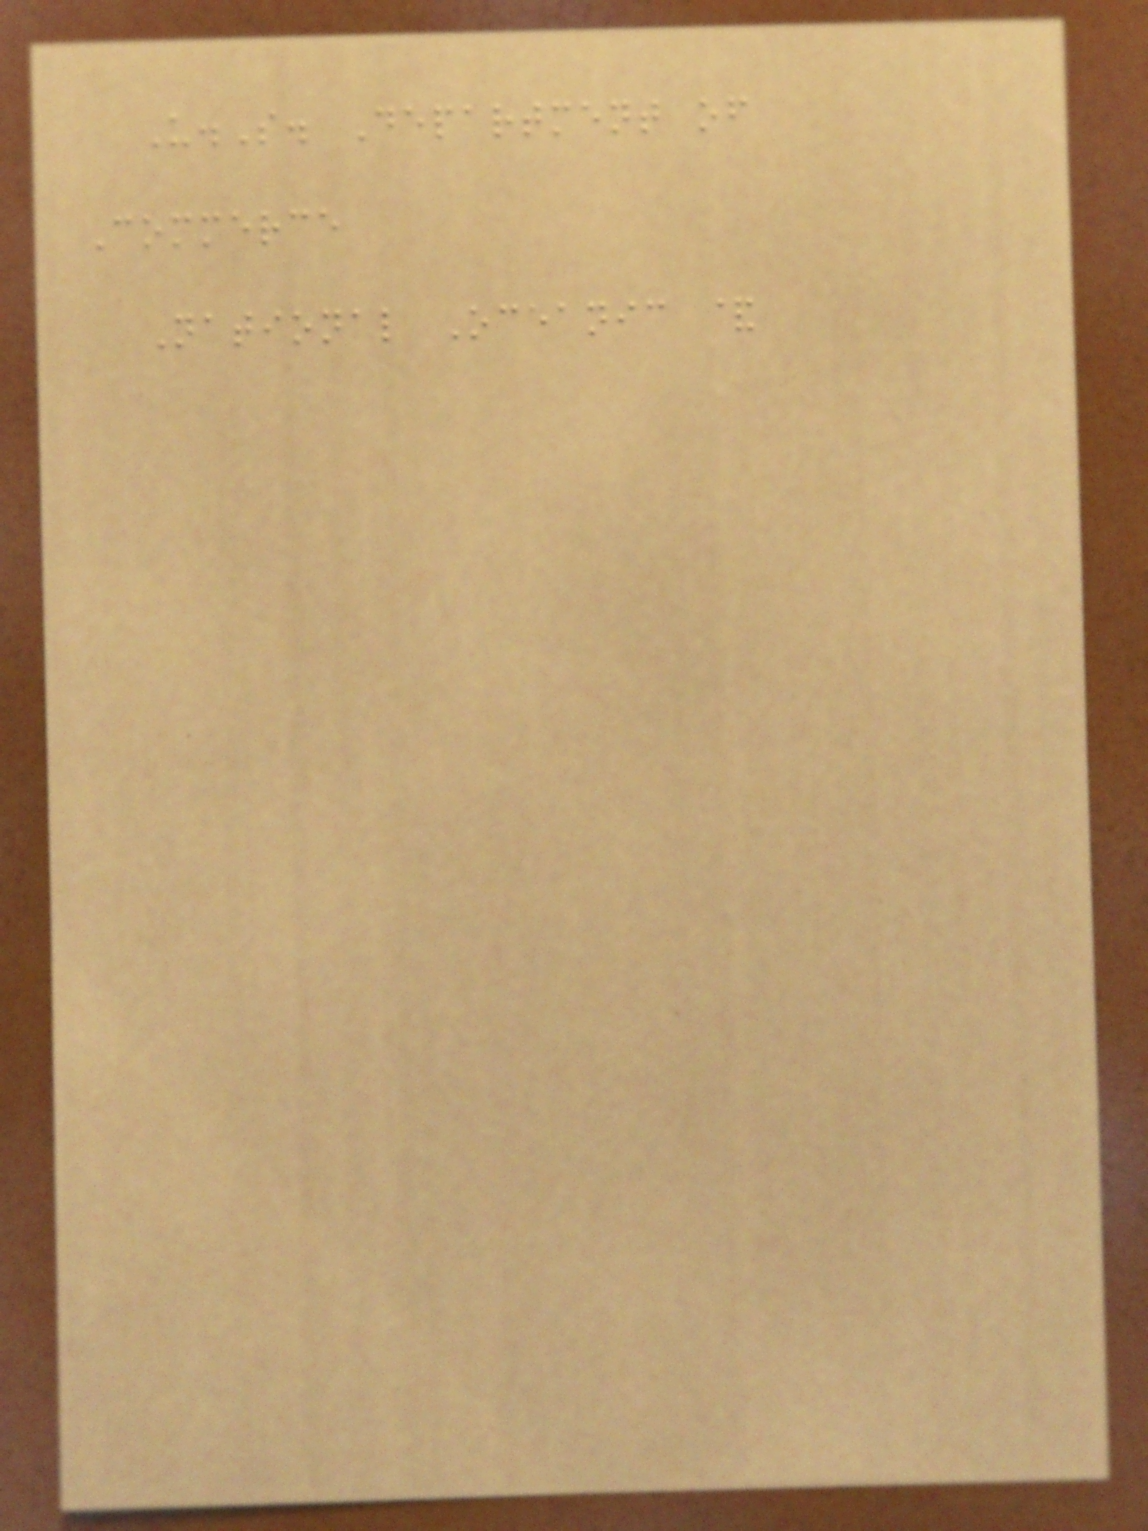U.S. Department of
Commerce
National Oceanic &
